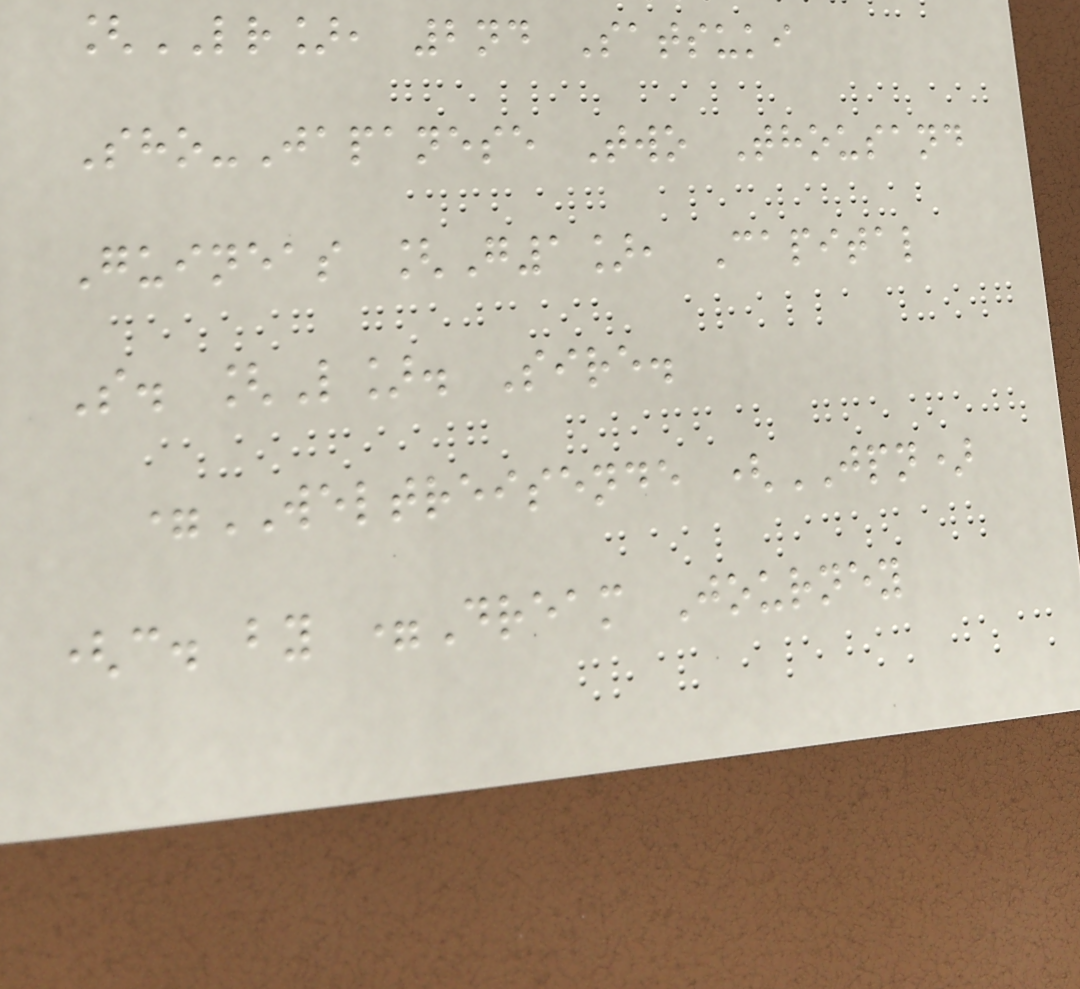[LR], 2nd Satsuki
Sho-Japanese Two Thousand
Guineas [G1], Capital
S. [L]. Sire.
=WELTREISENDE (JPN)
(c. by =Dream Journey
